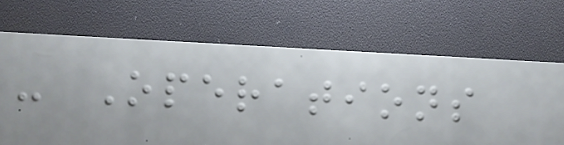- Operations
